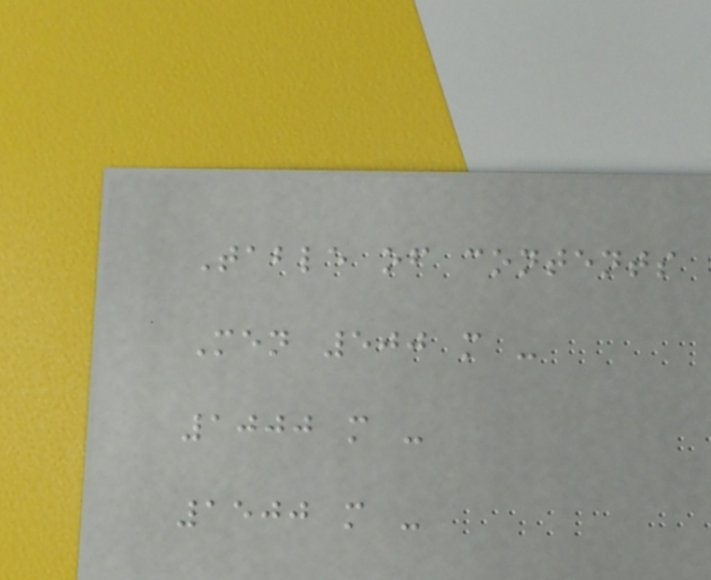Table of contents
Men 500 m -
1000 m -
1500 m -
